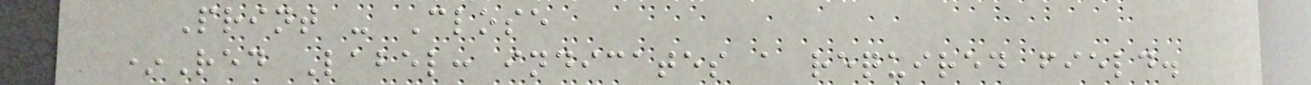Print - Close
*Red Label: indicates a required field.
